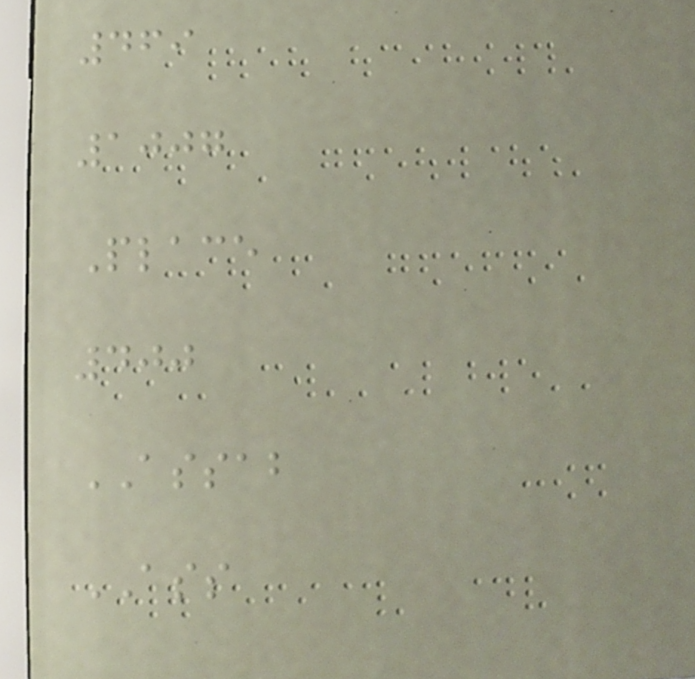469
1007
Place
400
ASSAB
ASS
